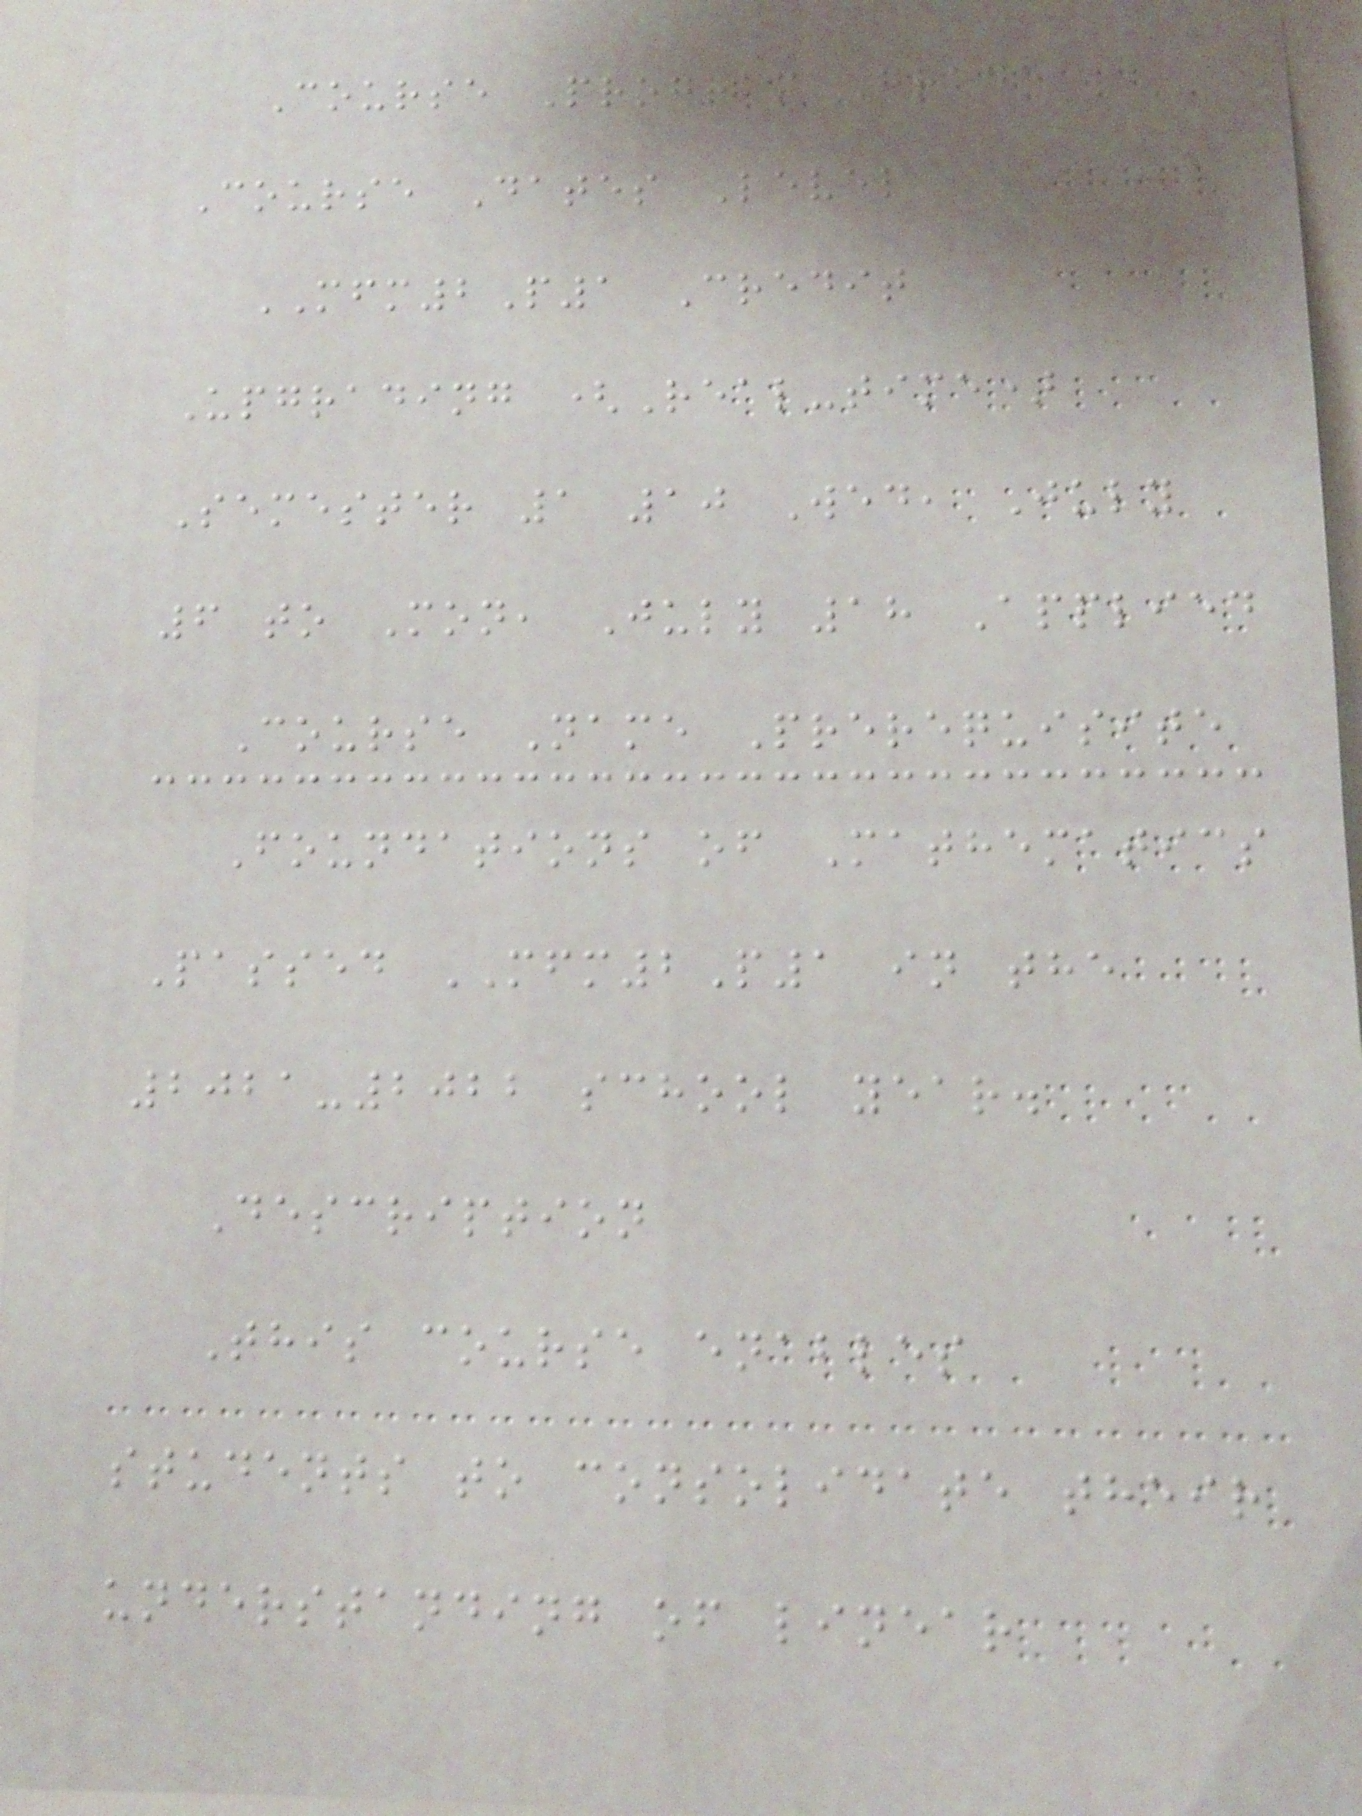Course Program Grade
Course Dates Level
MFM2P1 Credit
Upgrading (Real-time)
Semester 1 10 Wed, July
6 to Mon, July 18 Applied
Course Name Prerequisite
Foundations of Mathematics
Passed MFM2P1 in the
2021-2022 school year.
Description
This course enables
students to consolidate their
understanding of linear
